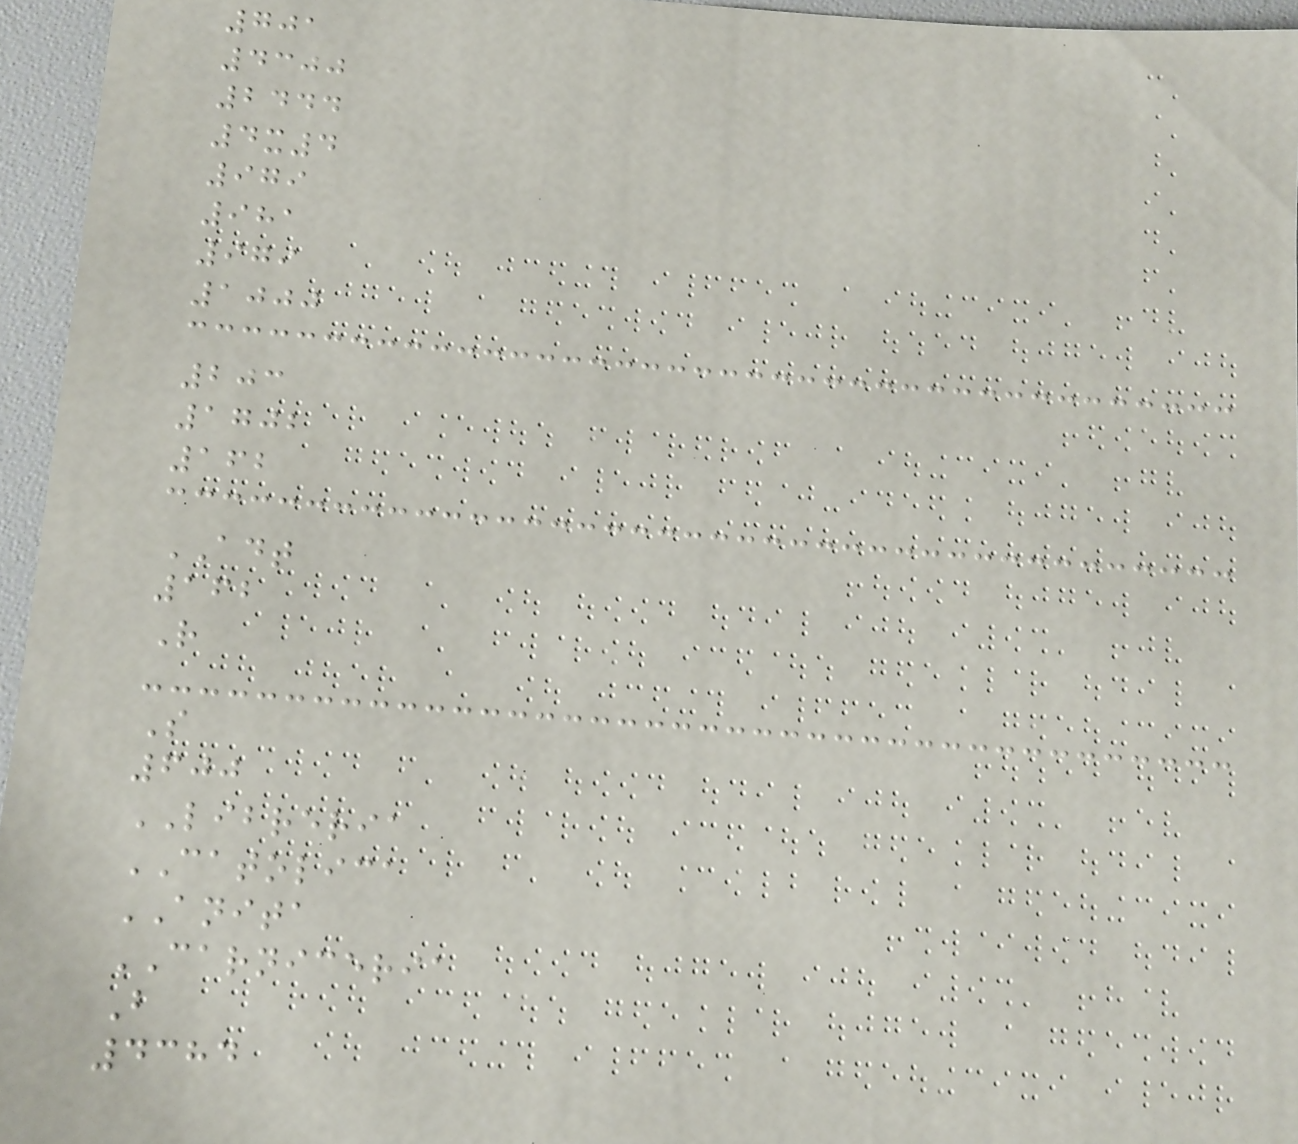701
4300
2444
4x4
979
981
979
1000
203
1702
162
ADT
162
R
S
600
LIBRERIA
CATOLICA
ANITA
CARNICERIA
B
4384
